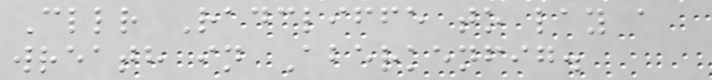Cllr Radcliffe to lay a
wreath in Aberkenfig.
